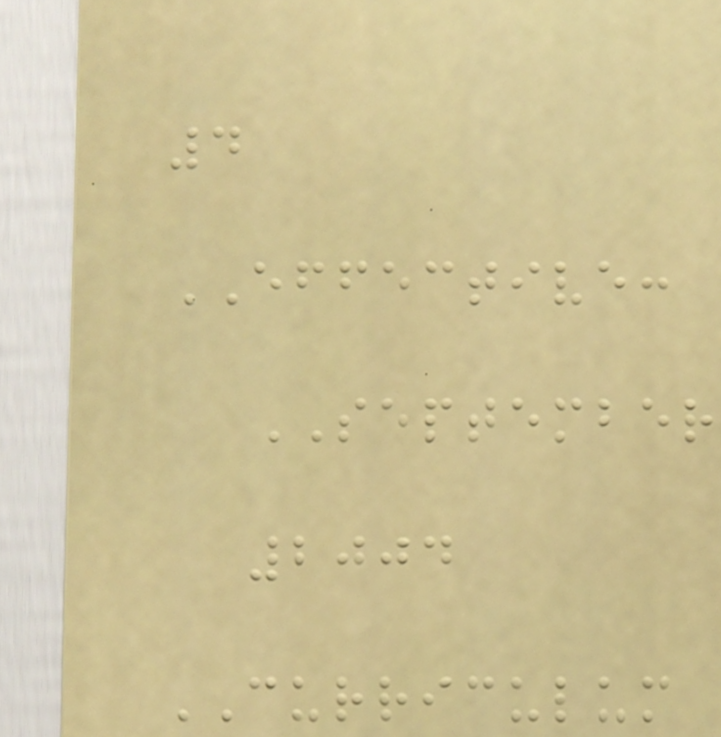4
EFFECTIVE:
SEPTEMBER
2004
CURRICULUM
